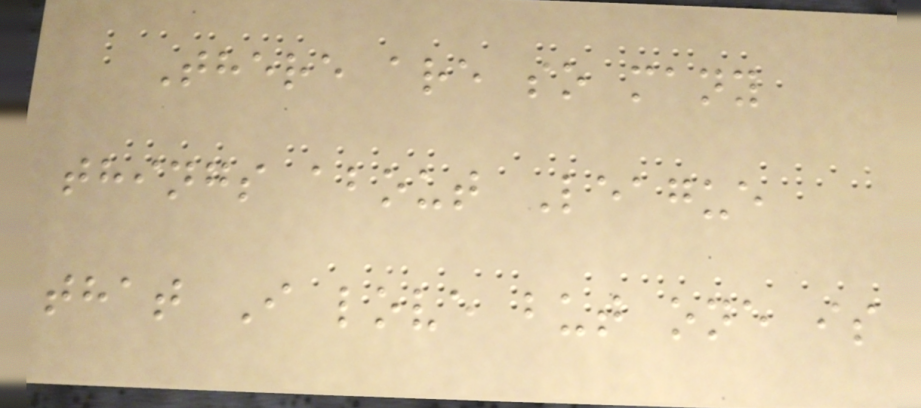There are so many
things about League
that I love but one is
